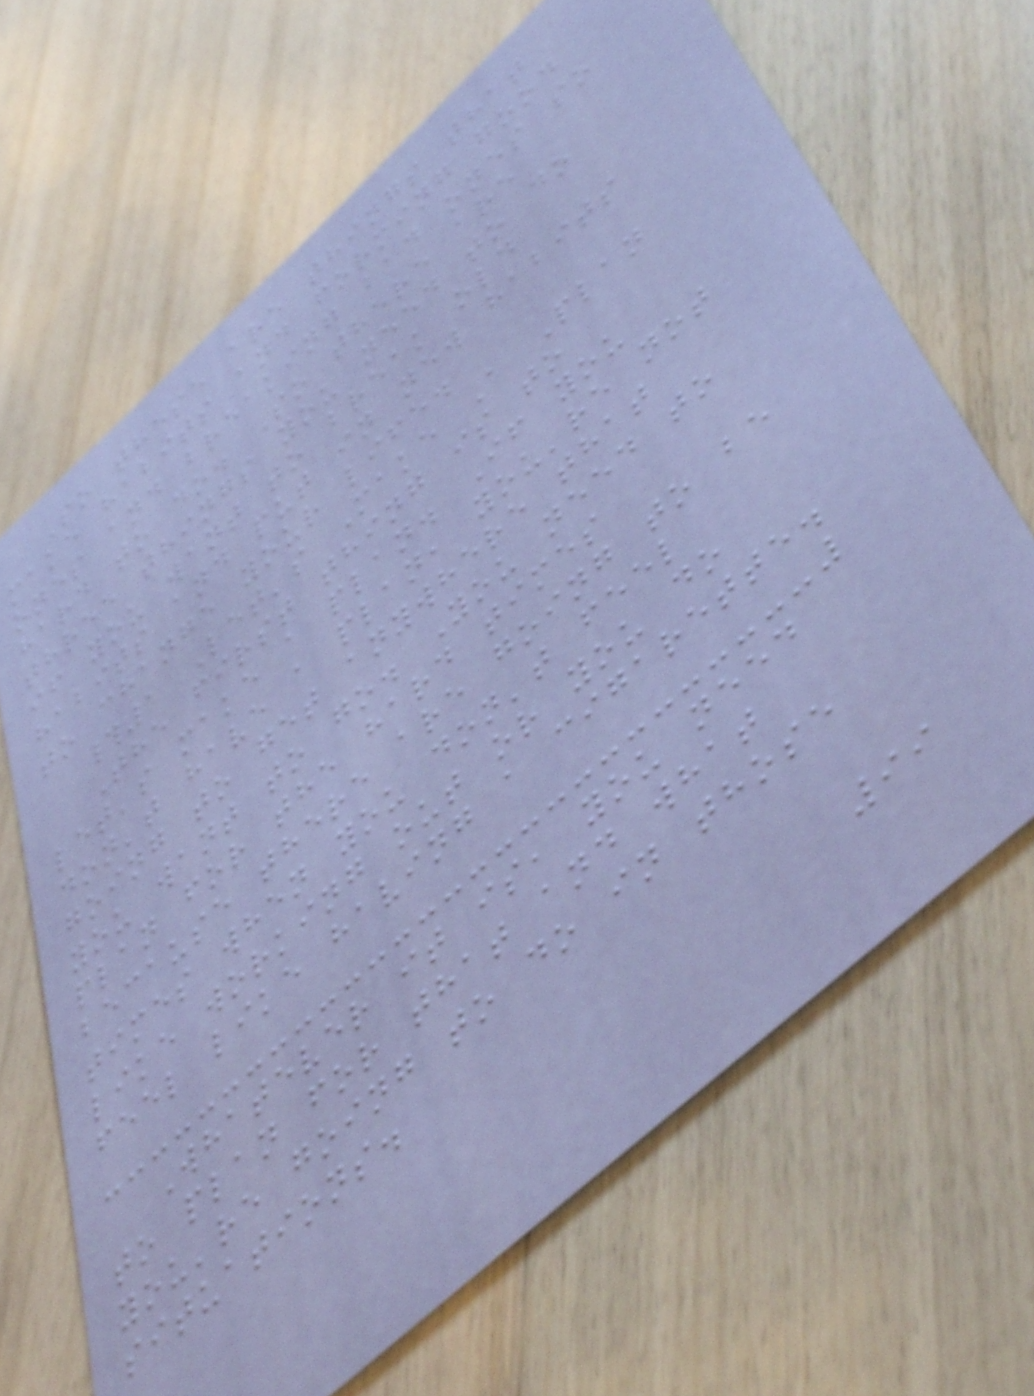So these are things that
make habits and forming good
ones and breaking bad ones so
hard to do. So there are
three things you need to do
if you want to break old
habits and put in new habits
to change your life.
#1 Let's Make A Plan
The first thing is to
let's make a plan. If you
don't have a plan, you're not
going to get anywhere that
you want to go. You need to
plan for the hard times
because there are going to be
times when you don't feel
like working out or you do
feel like having a cigarette.
Whatever it is, you need
to plan for that and what
you're going to do in those
situations.
99
